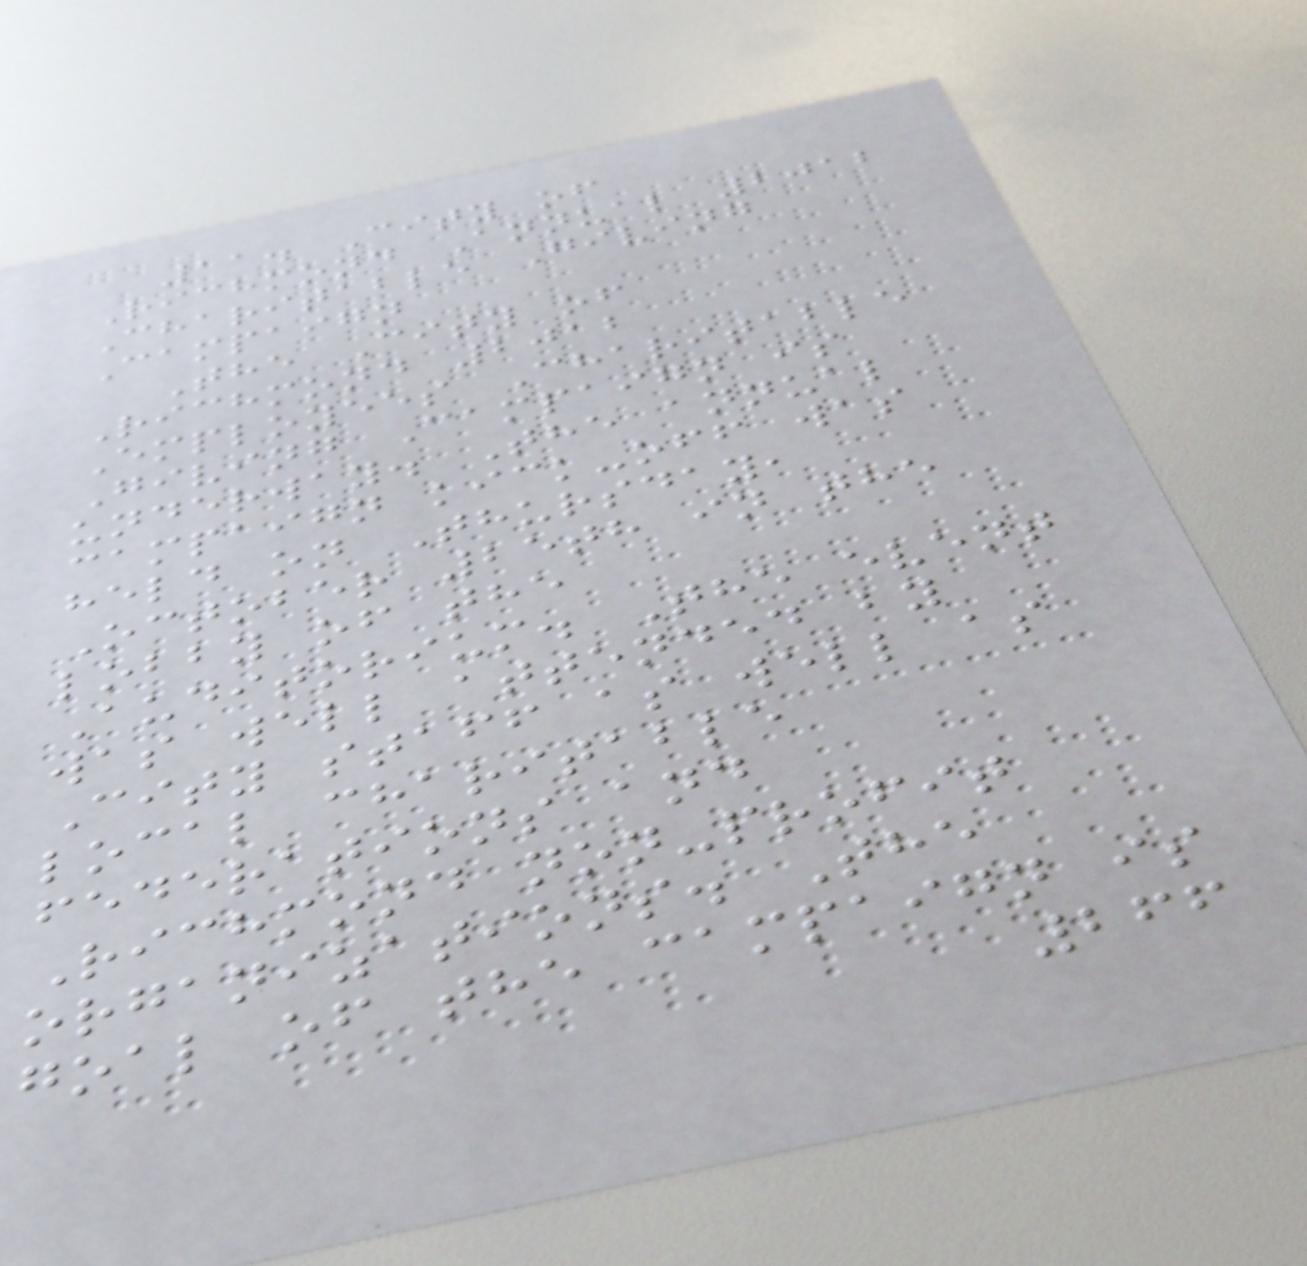11. City of
Richmond Annual 2012
Charitable Giving
Campaign
The City of
Richmond 2012
Employees Charitable
Giving Campaign is
underway. The annual
campaign kick-off was
held on Thursday,
October 25th in the
lobby of the
Auditorium. The event
was well attended by
City staff as well as
local charitable
federations and
Richmond non-profit
organizations. The
goal of the campaign is
266
